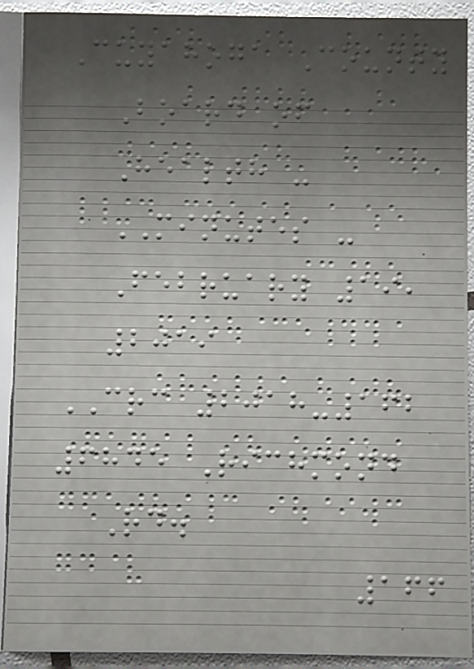Cuyahoga County
Board of
Health -
MINUTES -
February 19,
2019
CRC 2018-162
6845 Richmond
Rd.
166
